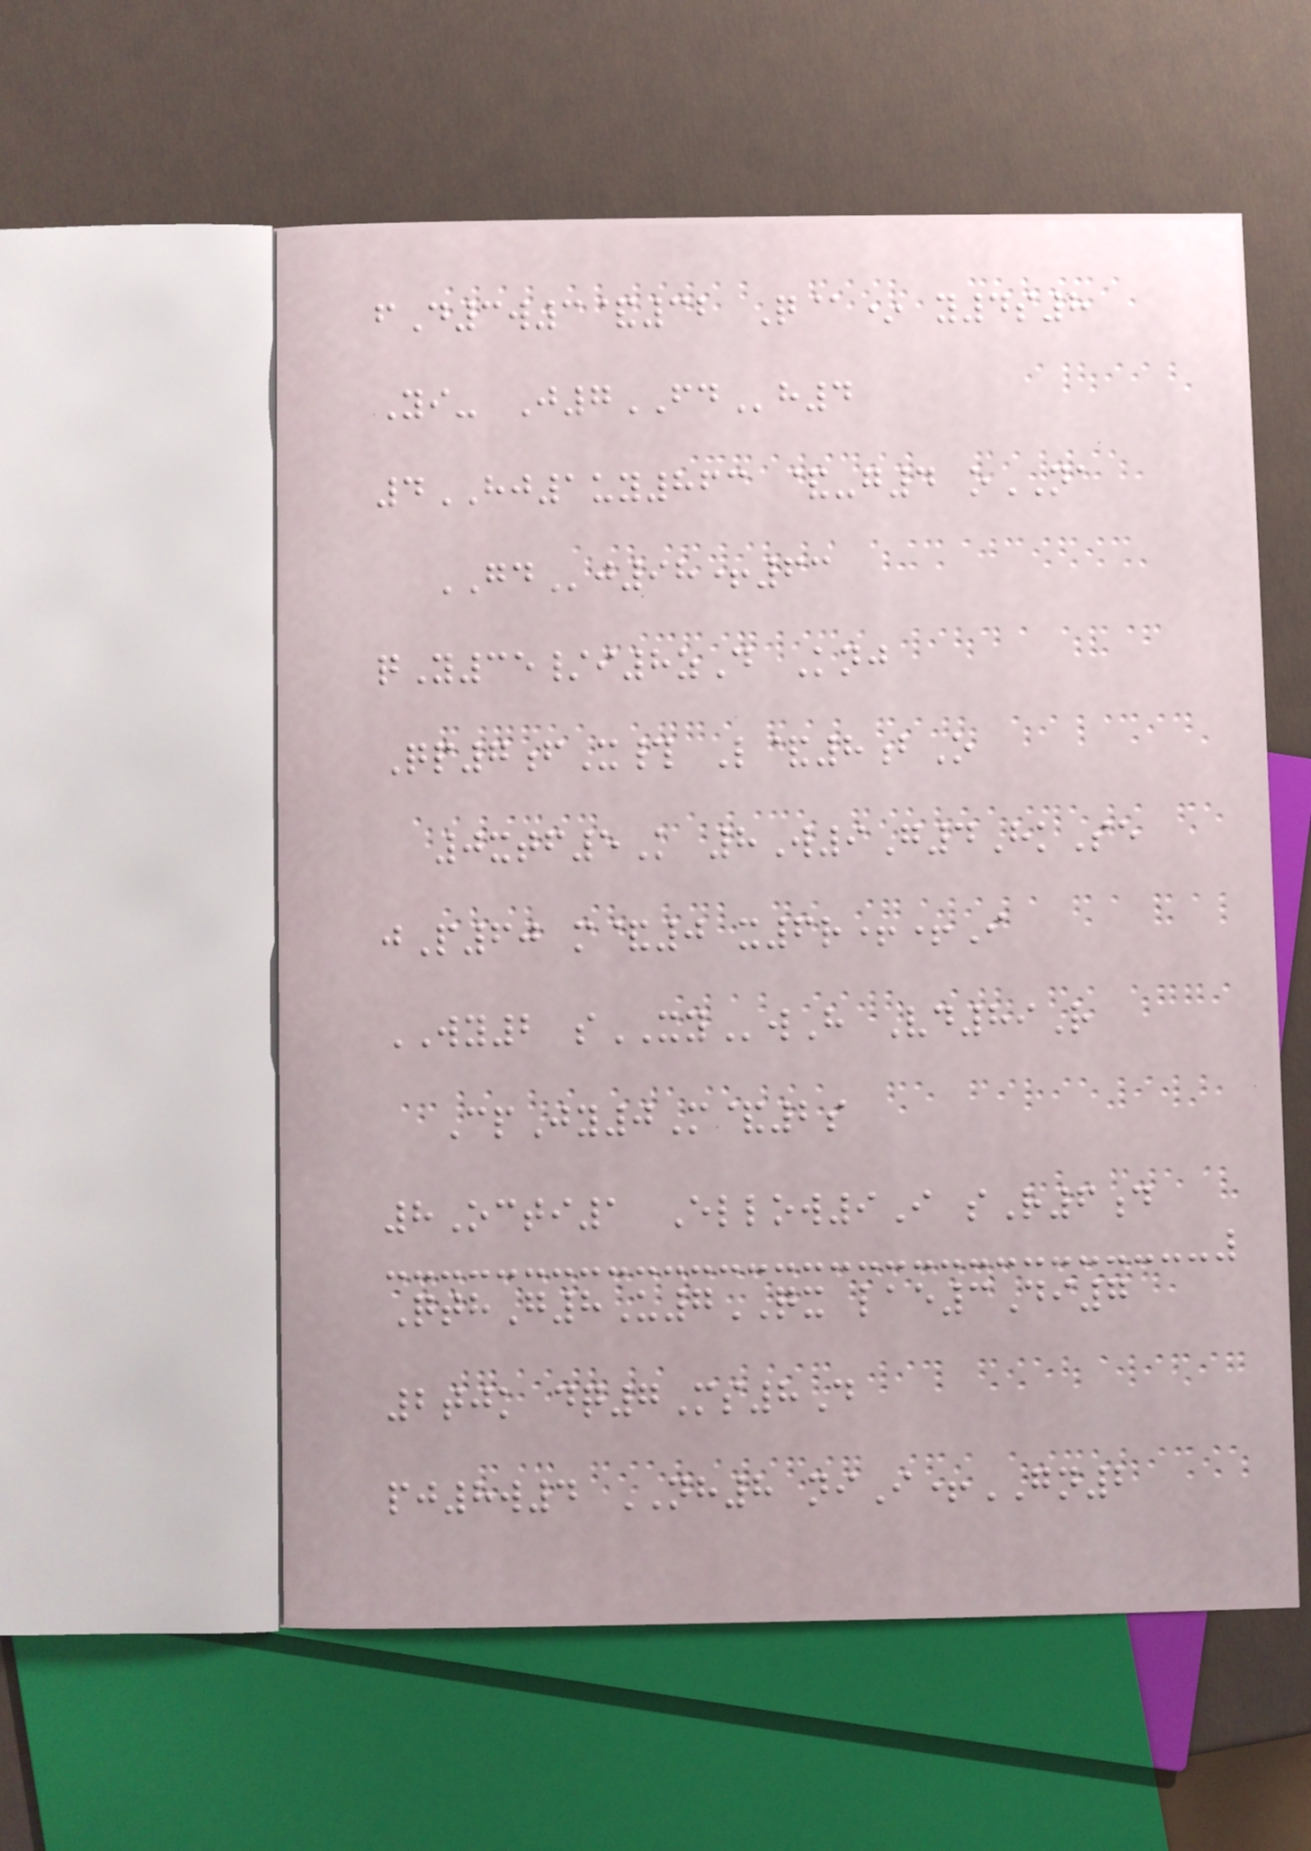fD3w3&32 Q@* y4s8
Yi- J7FDh4
4HJ1uy863 &-g4 oNA
GDj98+63
qY35/i8zD Knj
Qp7fX# L&8bO
0xtf5K 8W9G4HkSe
jP60 m&0 x6r++I
WY2 sXYwH Vd89R
CpJy0M&2s
8Octi1 Ellow9I sR6d
QthG8U7QX lae3Di7
2tjk dq7Ms8D
pj8w4 NH8 niI+GN2
